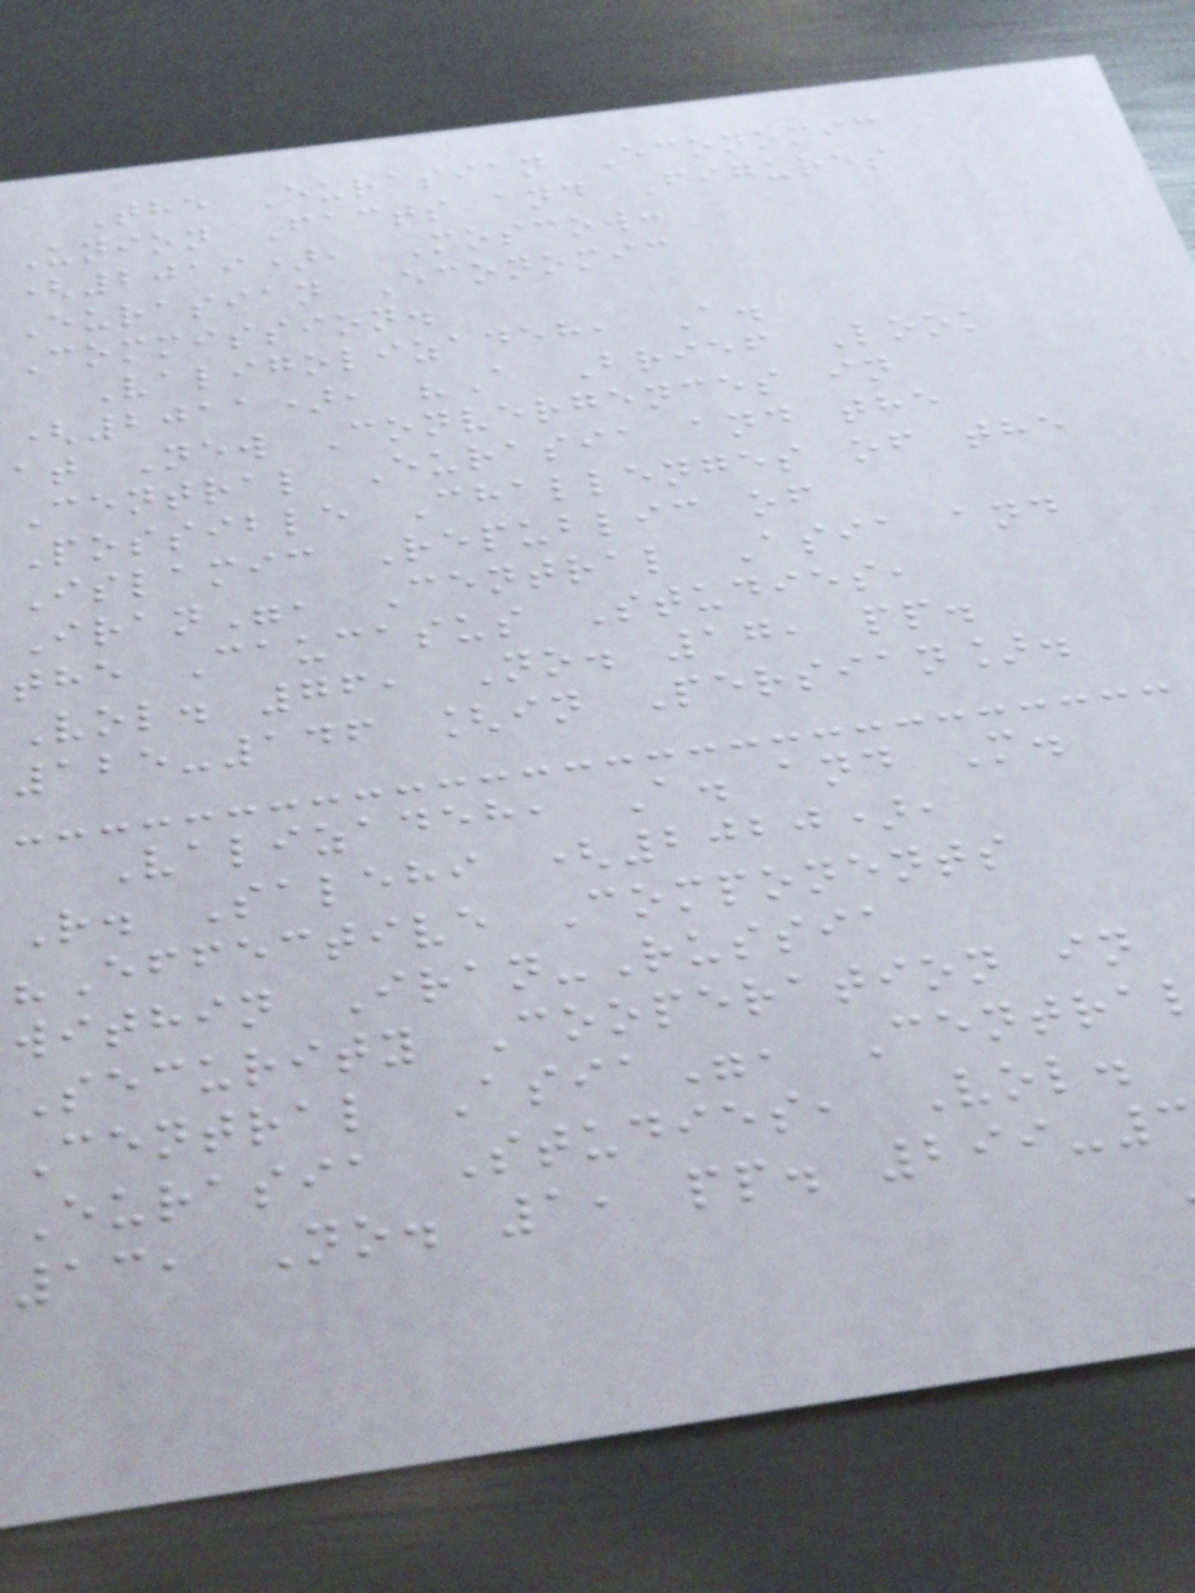The Eurasian Economic
Union Facts and Figures
(2019), Moscow:
Eurasian Economic
Commission.
Valigolizadeh, A.
(2011), "A Brief Look
at New Convergences in
Central Eurasia and the
Possible Challenges of the
Islamic Republic of
Iran", Central Asia and
the Caucasus Studies,
Vol. 76, No. 17, pp.
125-146 [in Persian].
Valizadeh, A. and M.
R. Salehi (2020),
"Effective Components
within Iran-Russia
Security Cooperation in
Central Asia", Centra
Eurasia Studies, Vol.
13, No. 1, pp. 299-
